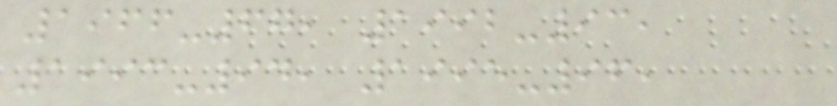1966-67, 1992-93,
1993-94, 1995-96,
